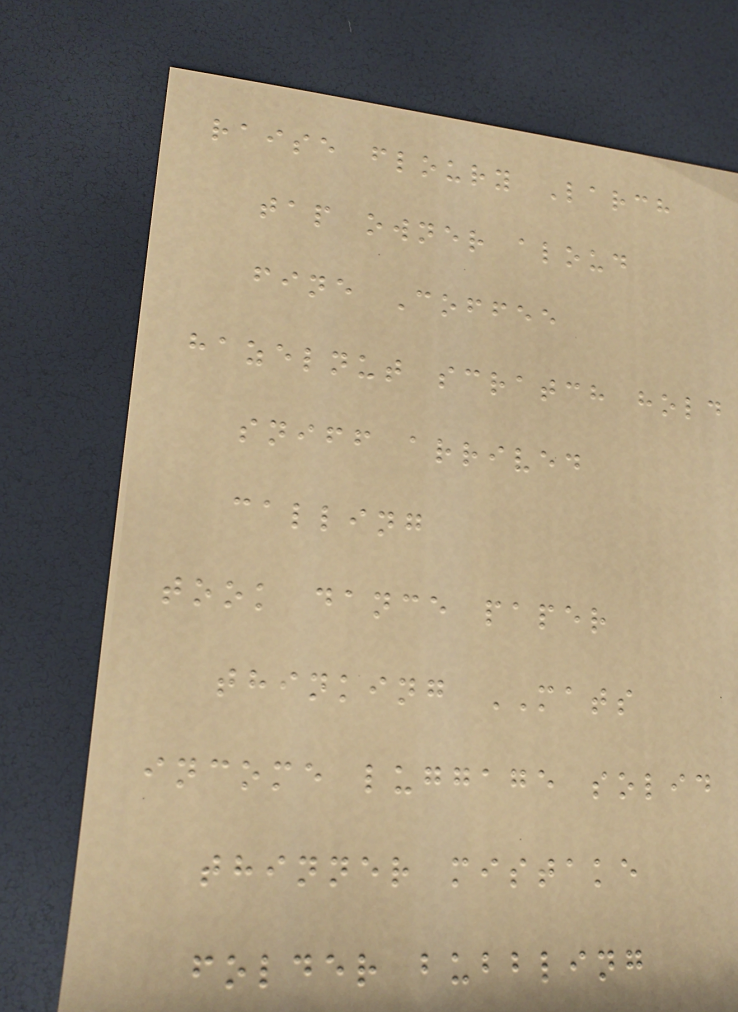raise floury Larch
tap owner aloud
fine Coffee
hazelnut scratch hold
sniff arrived
calling
took dance paper
thinking MATS
income luggage solid
thinner mistake
folder bubbling
